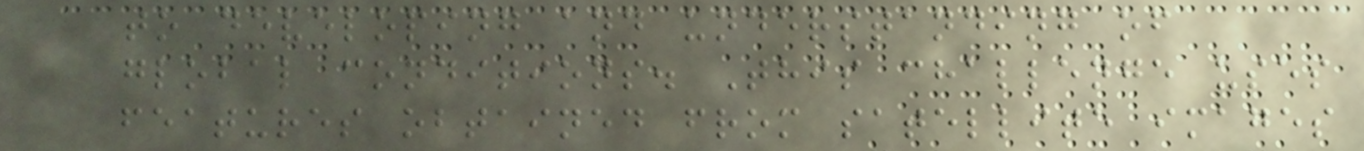to developing and understanding of
global conditions. This challenge uses
features obtained from satellite images
